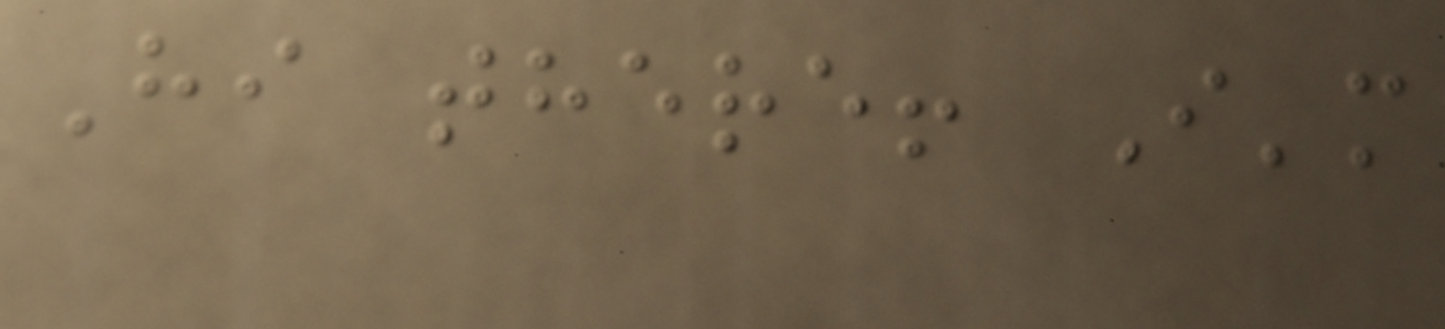Hi there! I'm
